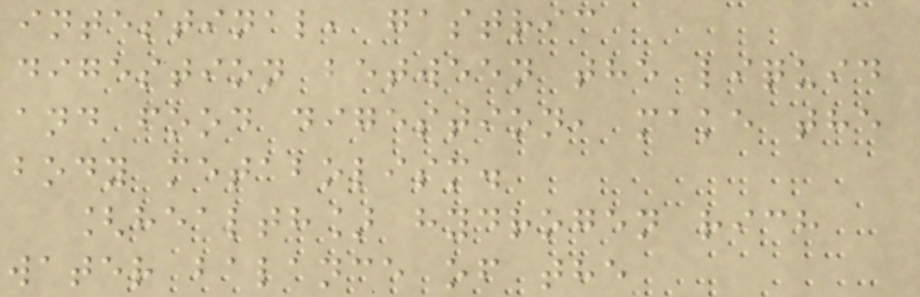intestinal, gastric
digestion between the liquid
and food digestion, make the
body metabolism.
[health] hydrogen rich
water balance of the
